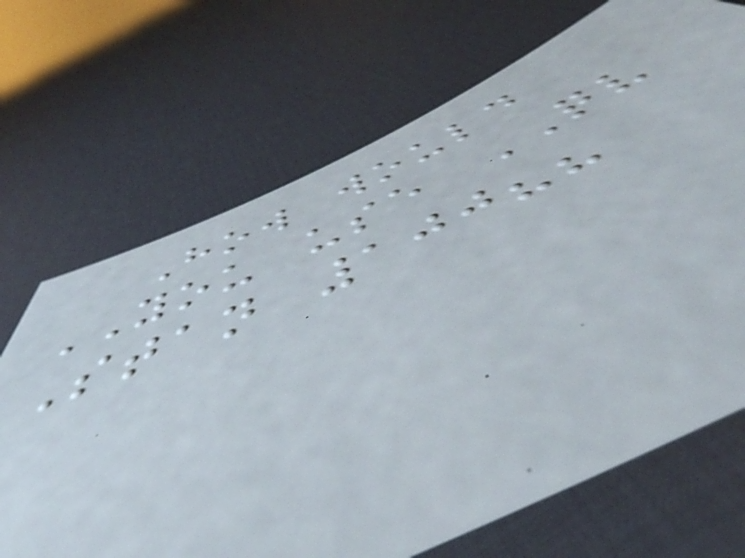How would
YOU use QV
Stan 100??
